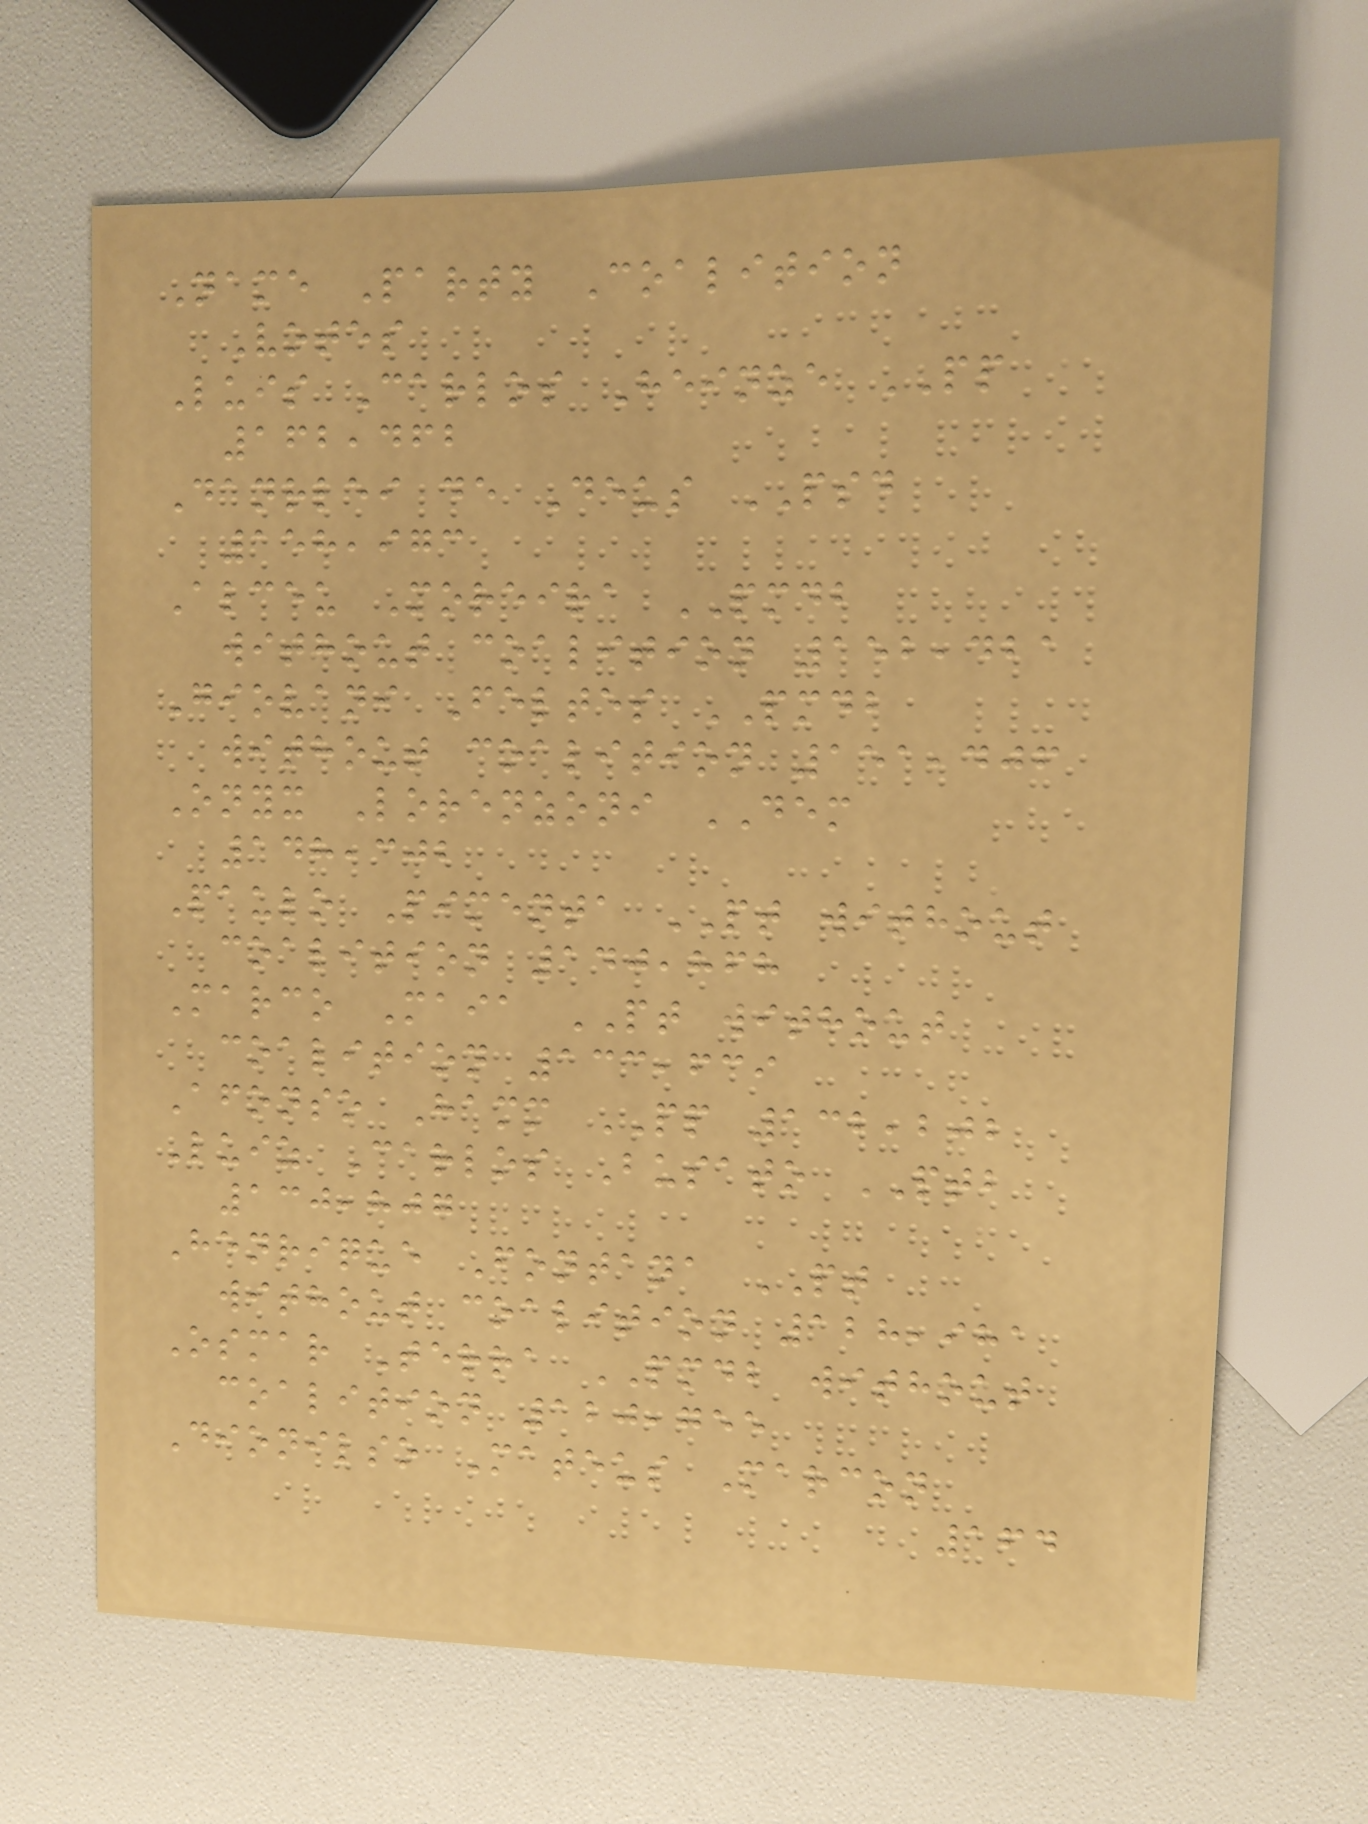Name Party Coalition
Votes
Luis Carlos Heinze PP
162,462
Danrlei de Deus PSD
158,973
Alceu Moreira PMDB
without coalition 152,421
Giovani Feltes PMDB
without coalition 151,406
Onyx Lorenzoni DEM
148,302
Paulo Pimenta PT without
coalition 140,868
Marco Maia PT without
coalition 133,639
Afonso Hamm PP 132,202
Luiz Carlos Busato PTB
130,807
Henrique Fontana PT
without coalition 128,981
Osmar Terra PMDB without
coalition 120,755
Dionilso Mateus Marcon
164
